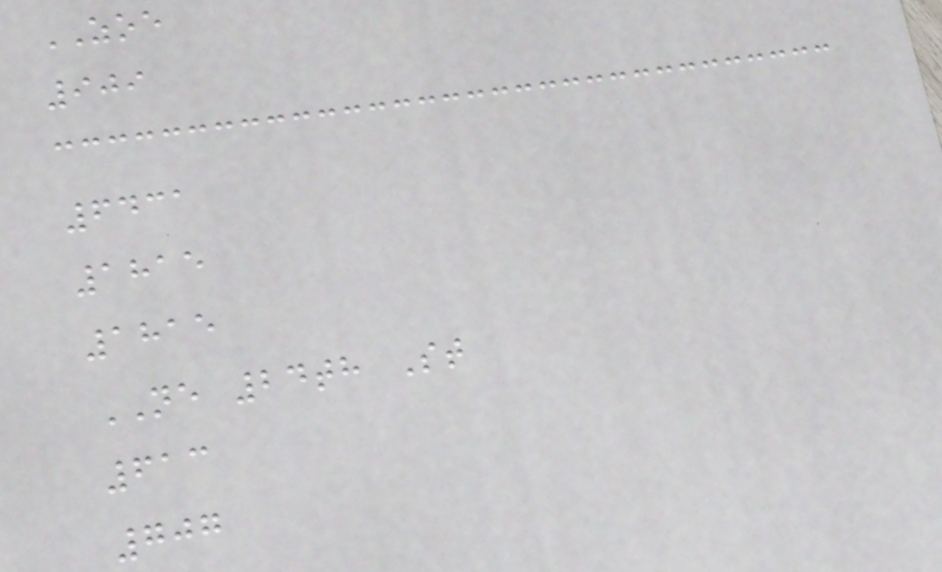ZOE
909
6431
1815
1815
NE 24th St
613
707
